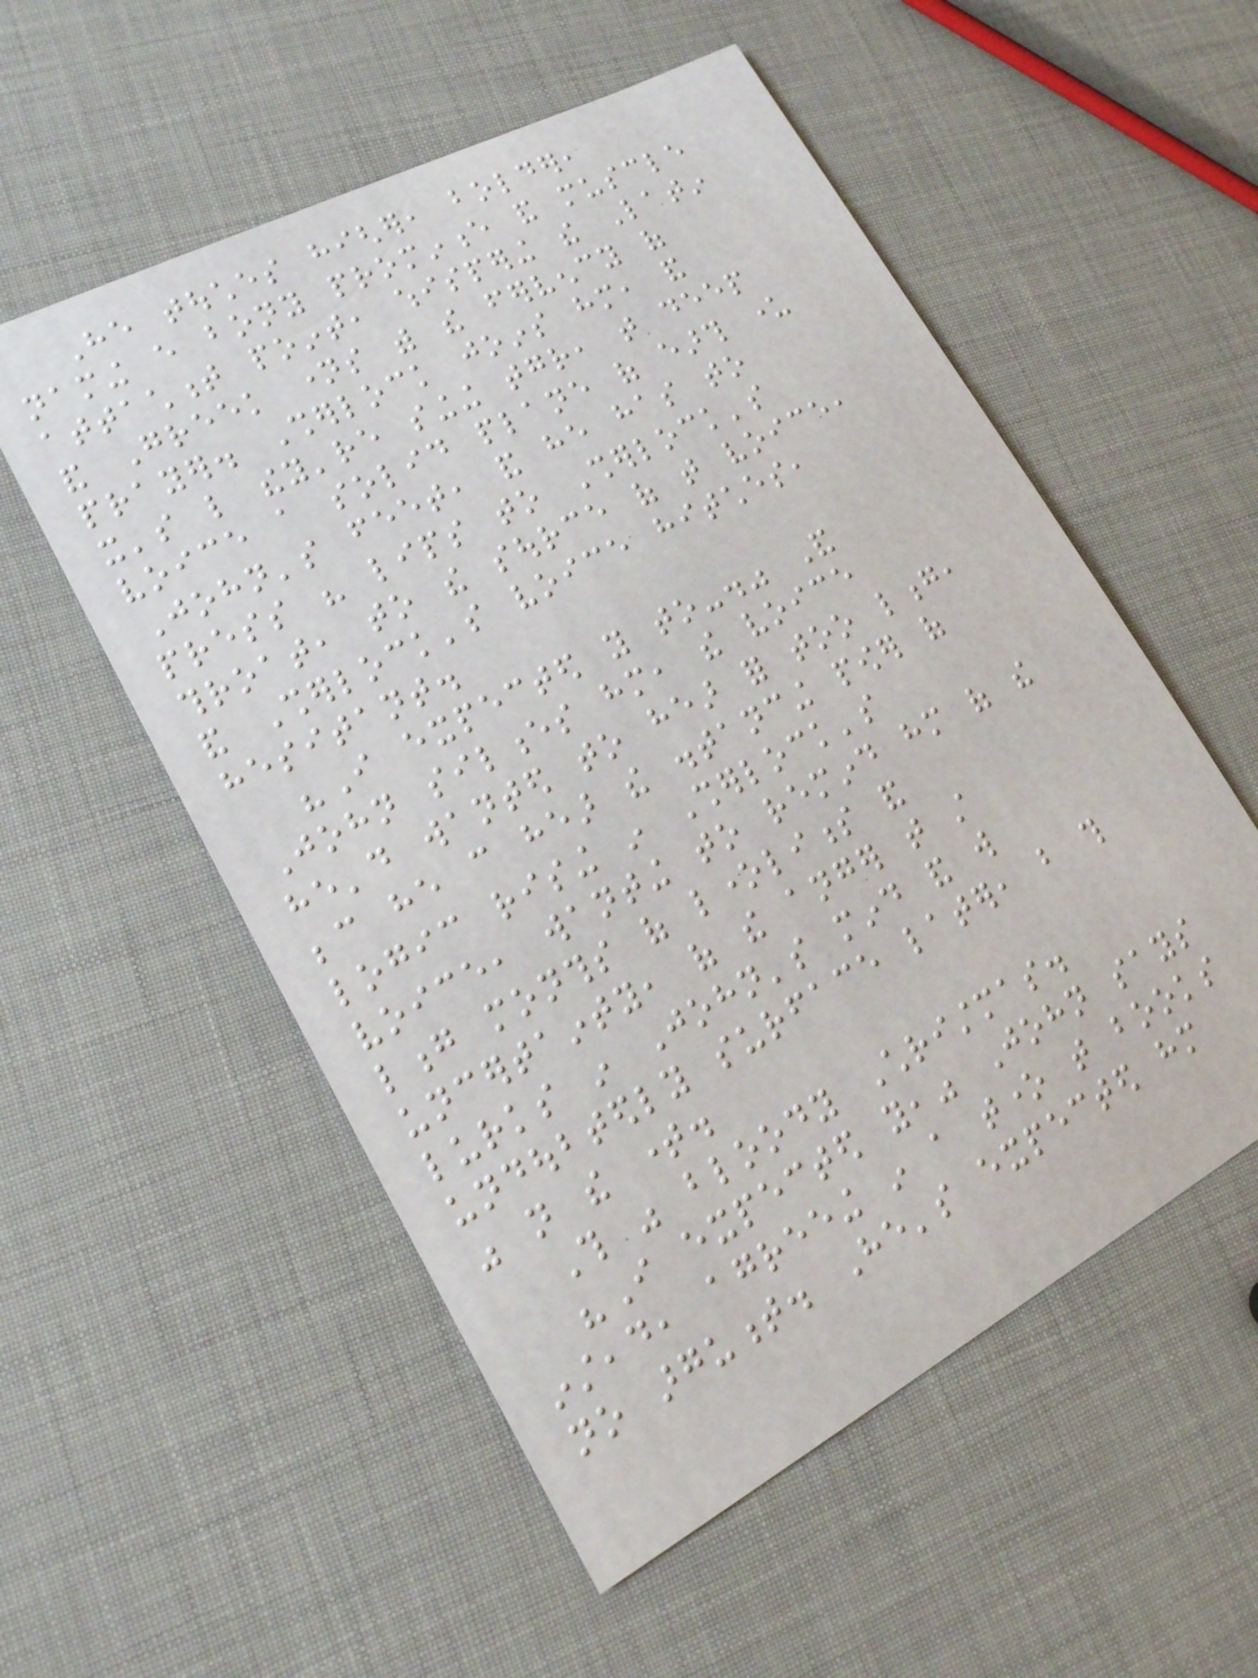He touches higher, bolder,
naming every bony prominence and muscle
attachment point, whispering the Latin
and Greek names with the fervency of
prayer. Sherlock joins him, and
it's like they're singing together, that deep
voice a solid plane of earth under
John's feet, and he has to
press his lips to Sherlock's
throat, to the source of that voice,
and Sherlock's voice hitches,
hesitant.
"I expected you to-." And
John silences him, the voice
he'd wanted to hear for too long,
because he can hear the distancing power of
logic rising in Sherlock's
voice, wanting to remind him of the
long months of loneliness and
uncertainty, of the anger that still
lurks in John's mind and will
undoubtedly surface later, but this
was not the time.
This was bloody Christmas.
"I expected you," John says
instead, agreeing in a tone that books
no argument. He's expected him
